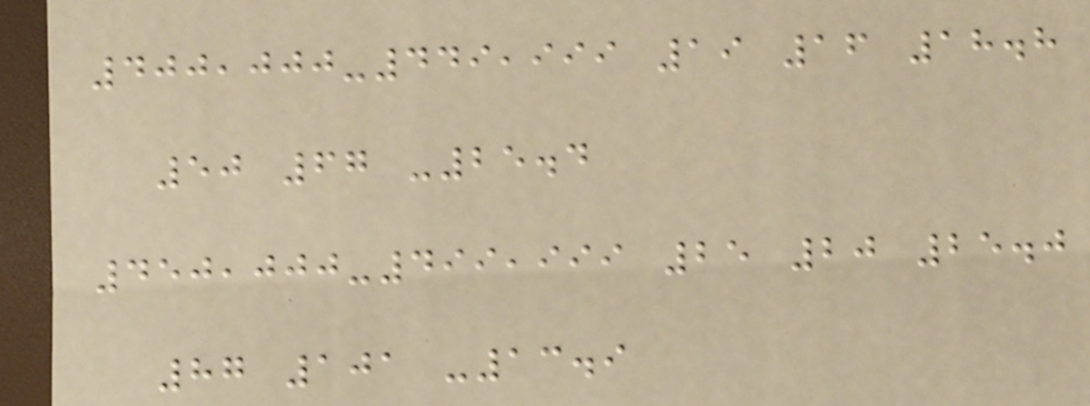400,000-449,999 19 16 18.8
50 67 -25.4
450,000-499,999 25 20 25.0
87 101 -13.9
